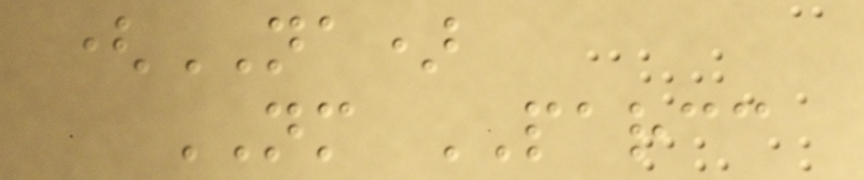(NA)
NM PARCC
